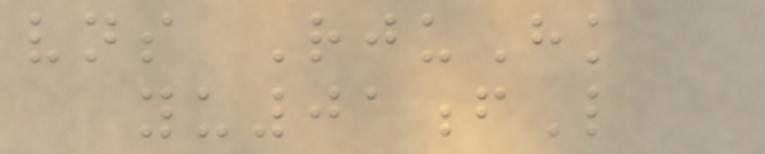vns RjuHk
yu01fL
